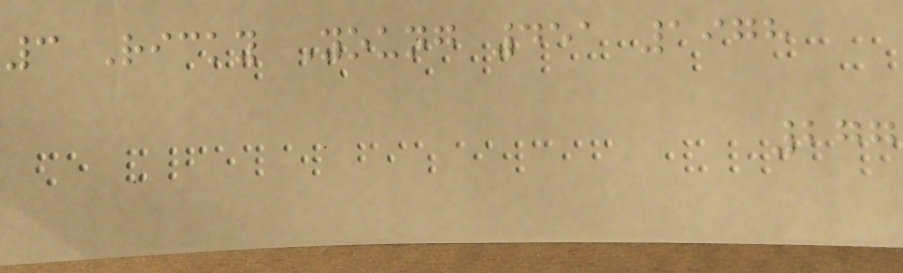3 Ricky Young 451 1978
277
